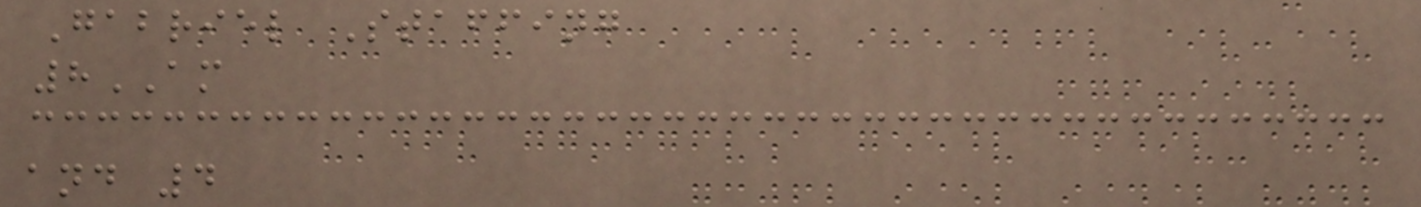Gabriel Staffing
8AM
and 4
